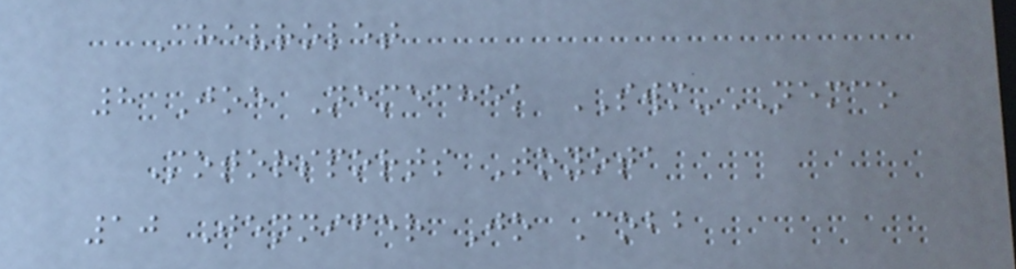Chevrolet
8 Joe Nemechek SWM-NEMCO
Motorsports Toyota
10 Jennifer Jo Cobb
